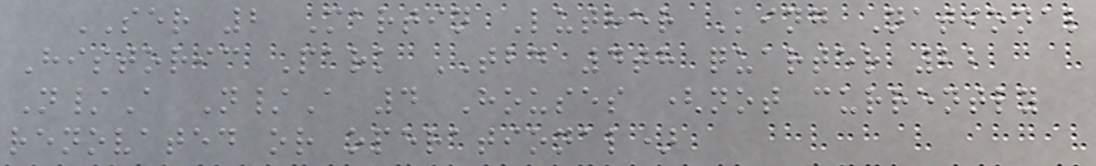SER 2 Martin Luther King National
Historic Park TBD 4th quarter 22
N/A N/A 4 Houses (not currently
renovated or operational)
